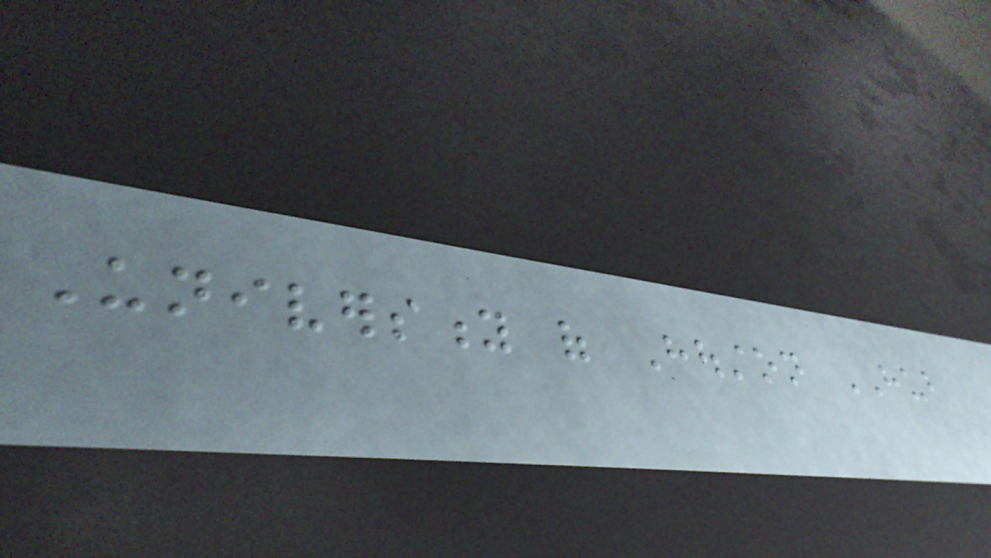University of Houston HUB
